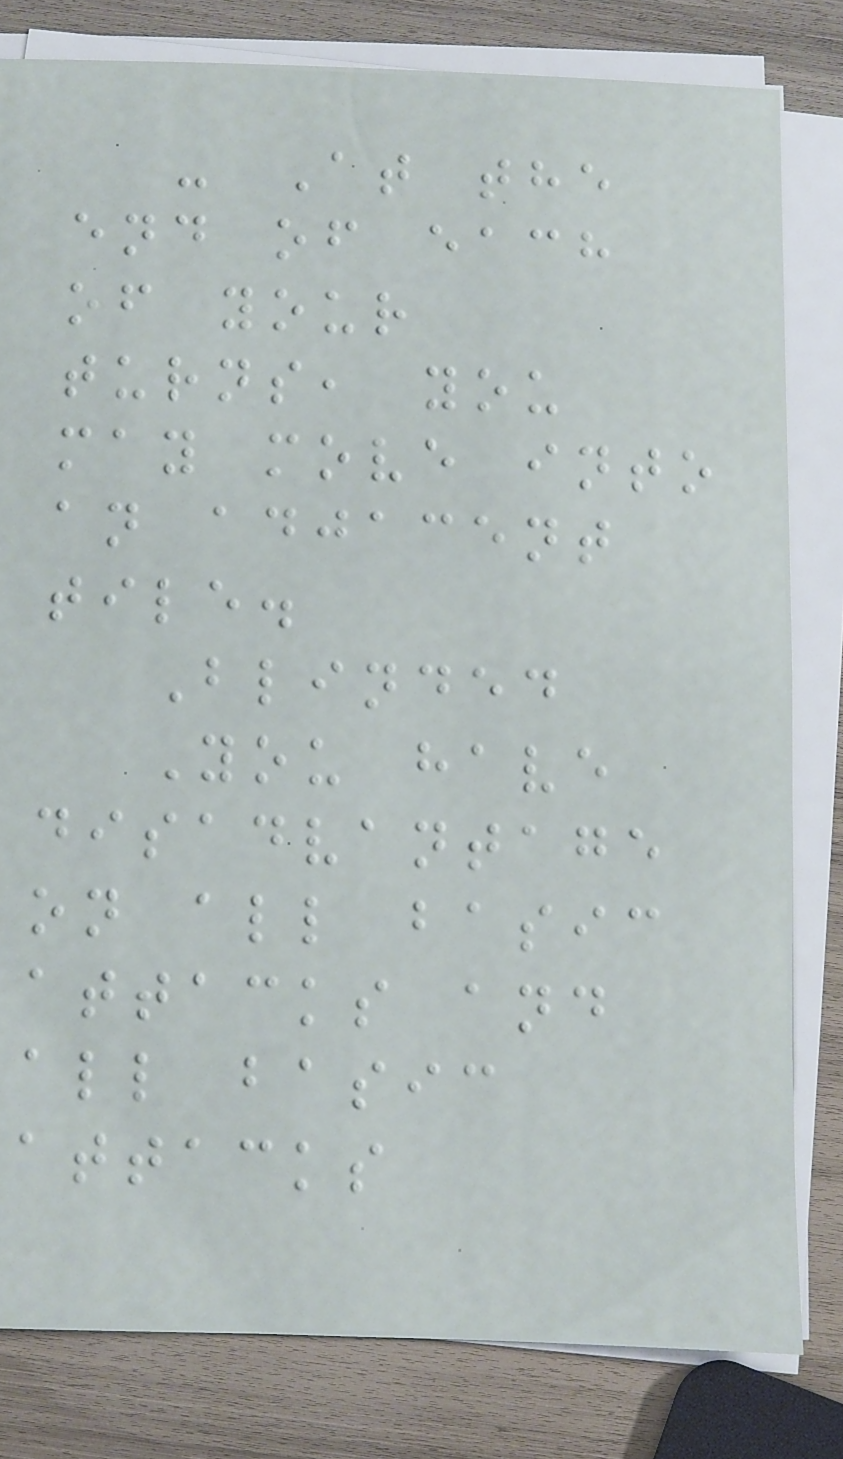- At the
end of each
of your
turns, you
may move into
an adjacent
tile.
Blinded
You have
disadvantage
on all basic
attacks and
all basic
attacks
